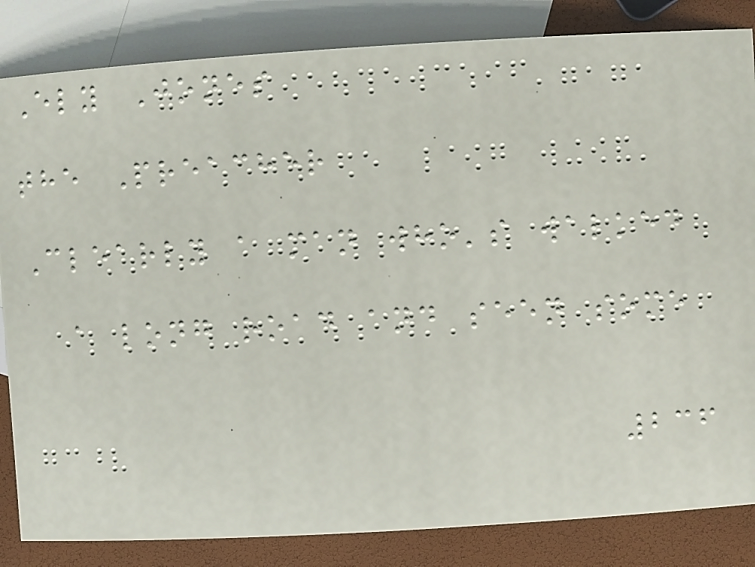Ely Jones
the Preacher
Clearly a man who's walked
a long road and seen some
236
